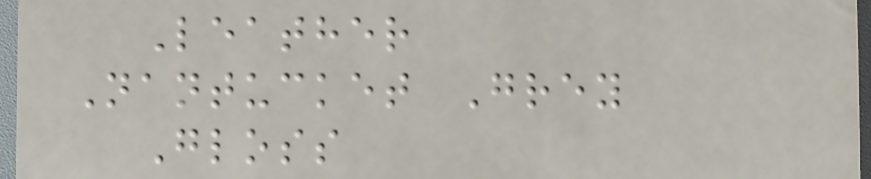Leather
Nantucket Grey
Gloss
